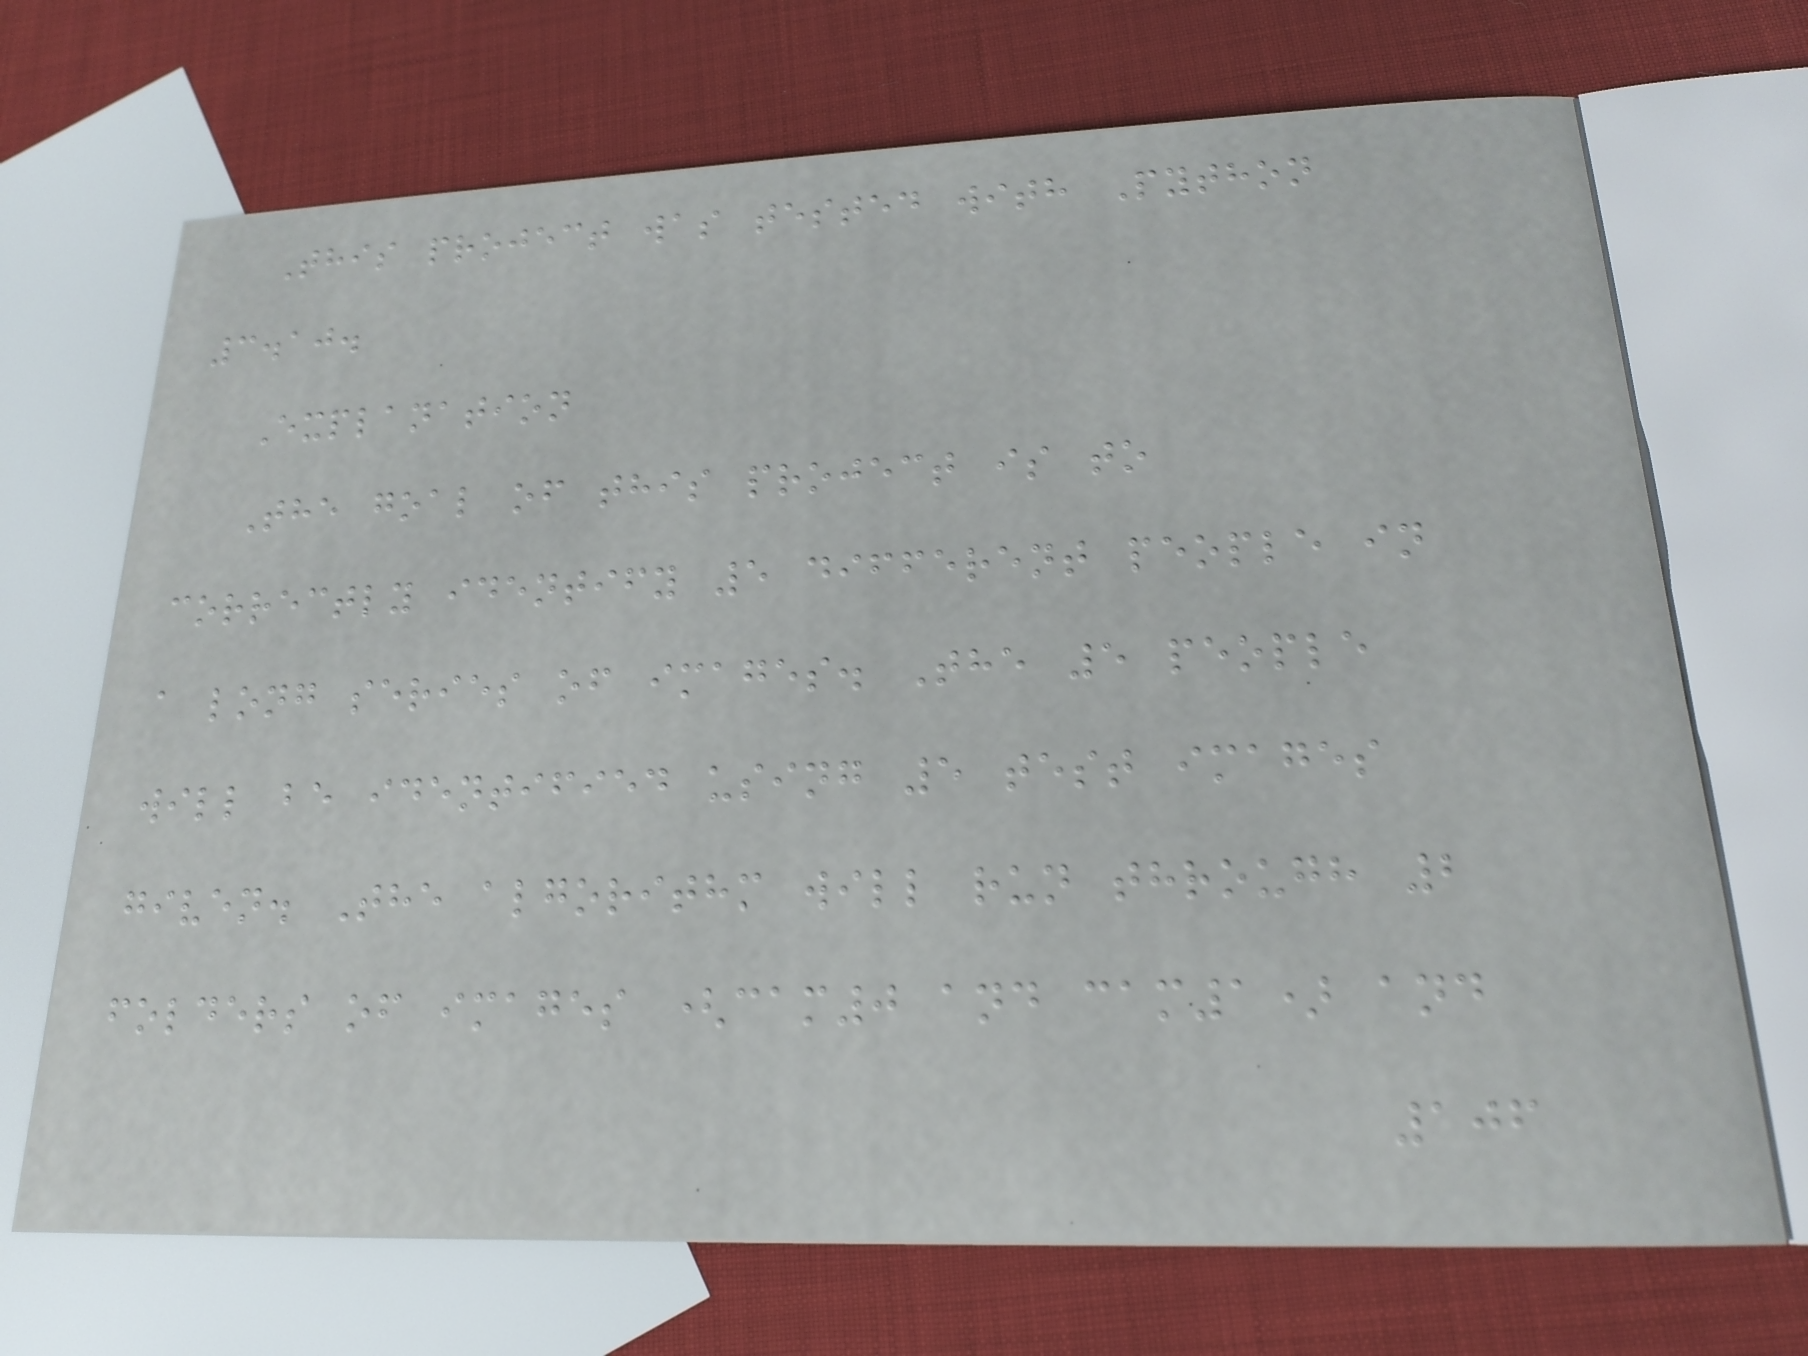This project was tested with Python
3.10.
Explanation
The goal of this project is to
correctly identify 5 different people in
a long series of images. The 5 people
will be identified using 5 test images
given. The algorithm will run through 2
folders of images (cam0 and cam1) and
106
